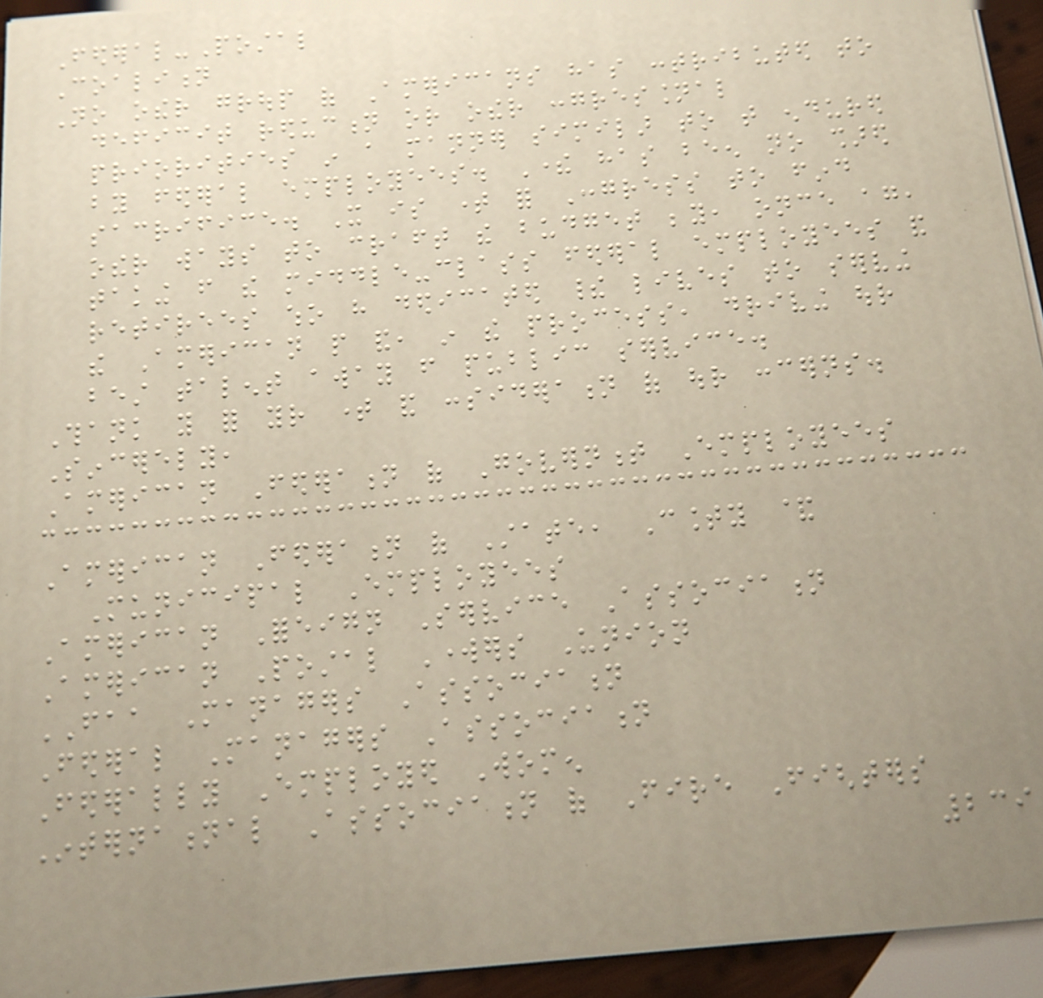Federal-Postal
Coalition
No other group of Americans has contributed to
deficit reduction or other congressional
priorities in a manner similar to that endured
by federal employees. There has been no shared
sacrifice. It is time for Congress to find
other ways to craft the budget beyond, once again,
taking from the middle-class federal employees and
retirees who have dedicated their lives to serving
the American people and, in the process, driving our
best talent away from public service.
Thank you for your time and consideration of our concerns.
Sincerely,
American Federation of Government Employees
American Federation of State, County &
Municipal Employees
American Foreign Service Association
American Postal Workers Union
FAA Managers Association
Federal Managers Association
Federally Employed Women
International Association of Fire Fighters
239
